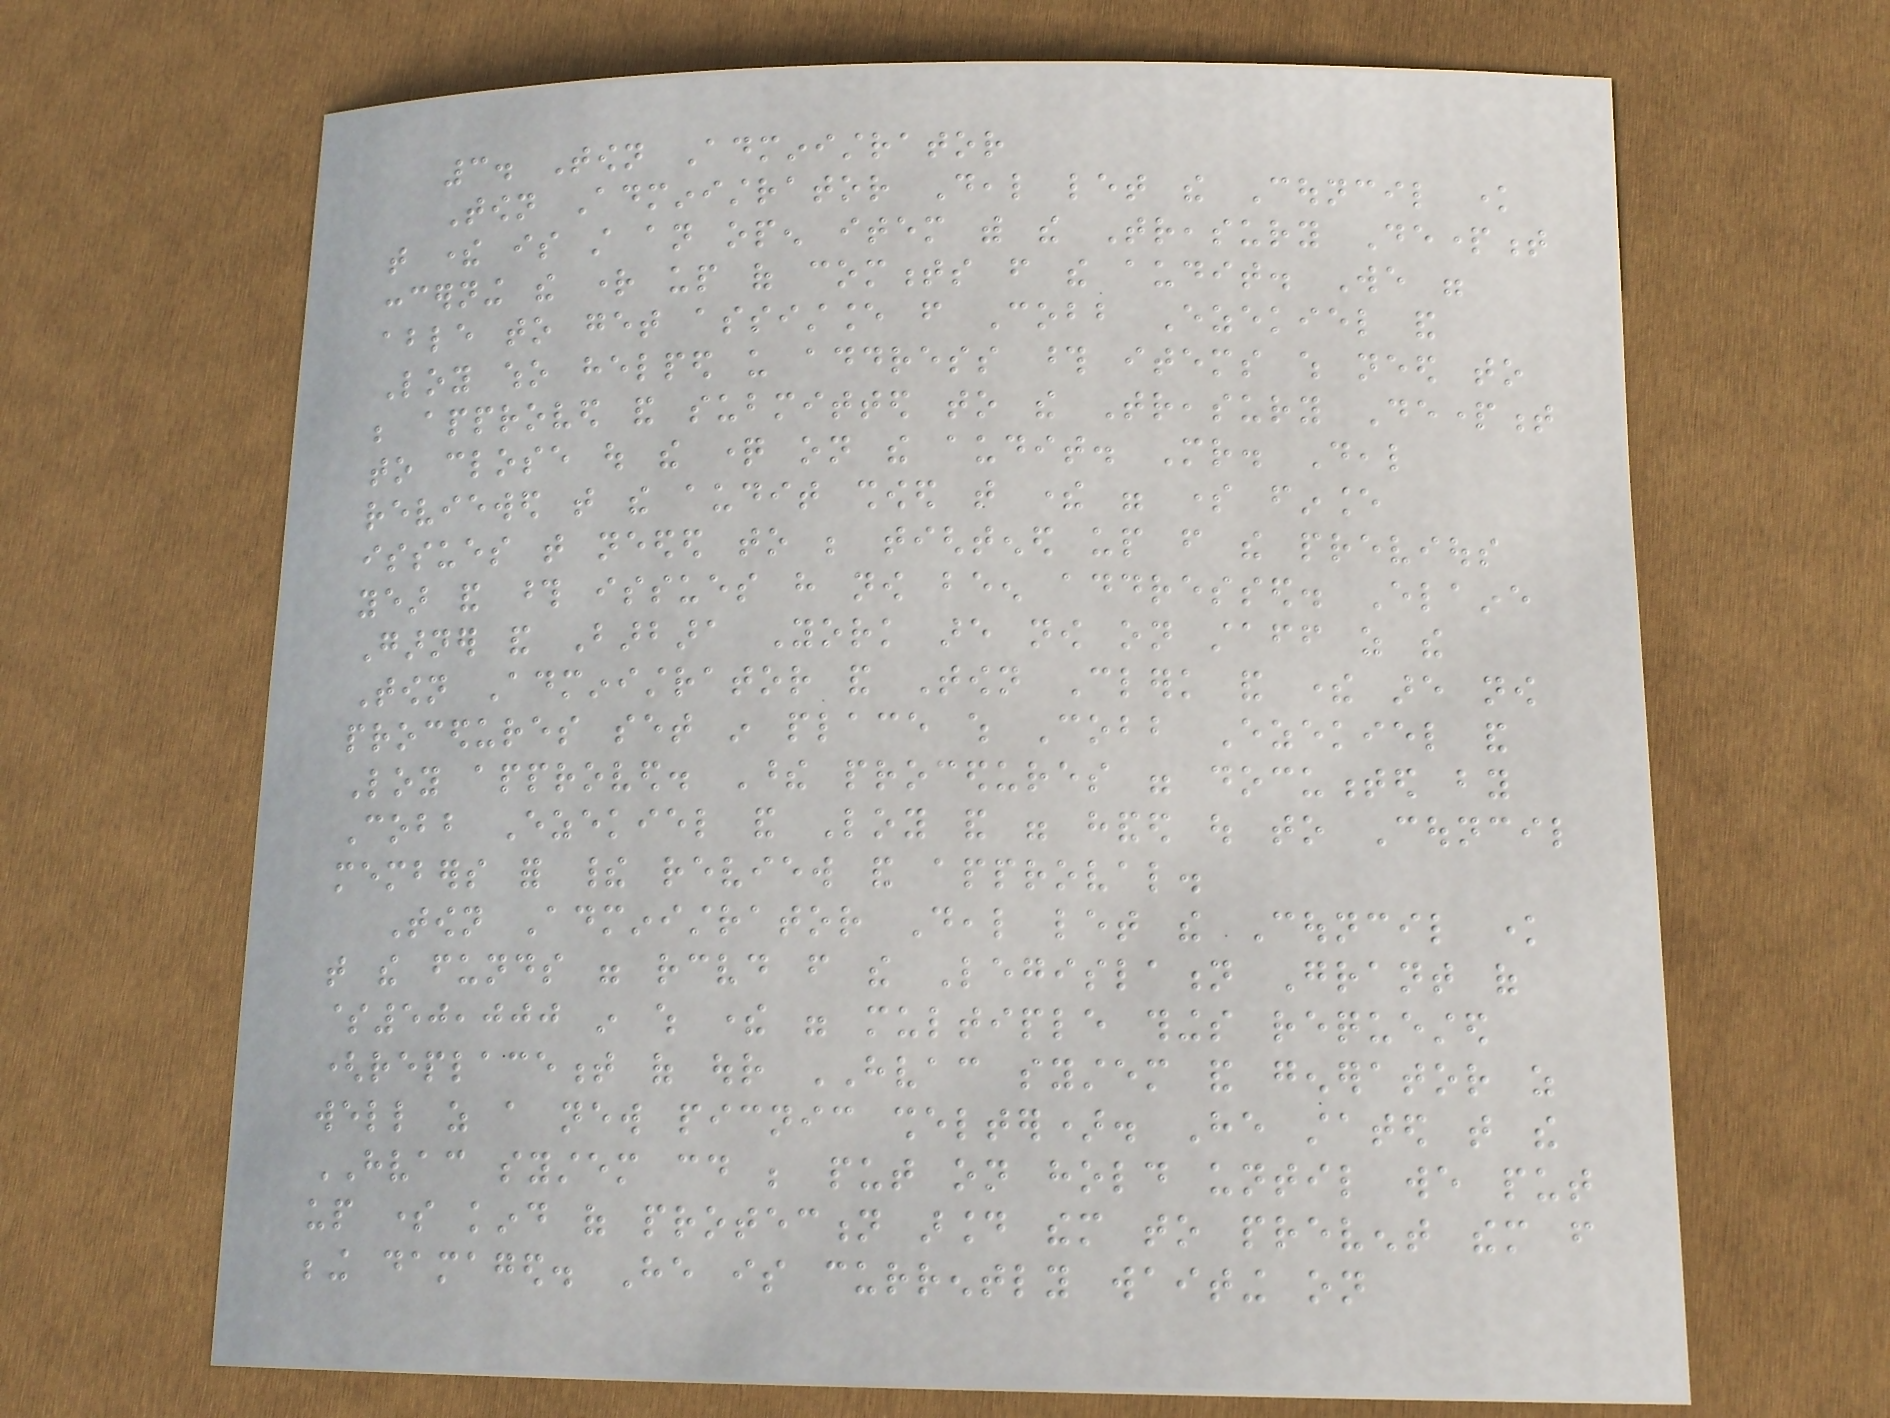3. Town Administrator
Town Administrator Deal let the Council know
that there is still an open item with the Treasury Department
concerning the right up of comments from the audit. We were
able to get assistance from Cobb Ezekiel and
Loy who helped us address those items which need to
be approved and submitted to the Treasury Department
to close out the question on the audit. Mr. Deal
reviewed that the audit showed that there were some finance
issues that needed to be tightened up from the previous
year and those issues have now been addressed. Elaine
Garner and Barbara York are now on staff as the
Town Administrator and Town Clerk and there are now
procedures set in place which Cobb Ezekiel and
Loy approved. These procedures were documented by
Cobb Ezekiel and Loy and were handed out to Council
members for their review and approval.
Town Administrator Deal let the Council know
that the funds were received from the Legislation Grant of
$50,000 in which there were multiple things requested
(replacement of our HVAC system and generator as
well as a new picnic shelter). He stated that the
HVAC system could be put on hold until we put
up some kind of protection around them to prevent them from
being damaged. He is currently waiting on
